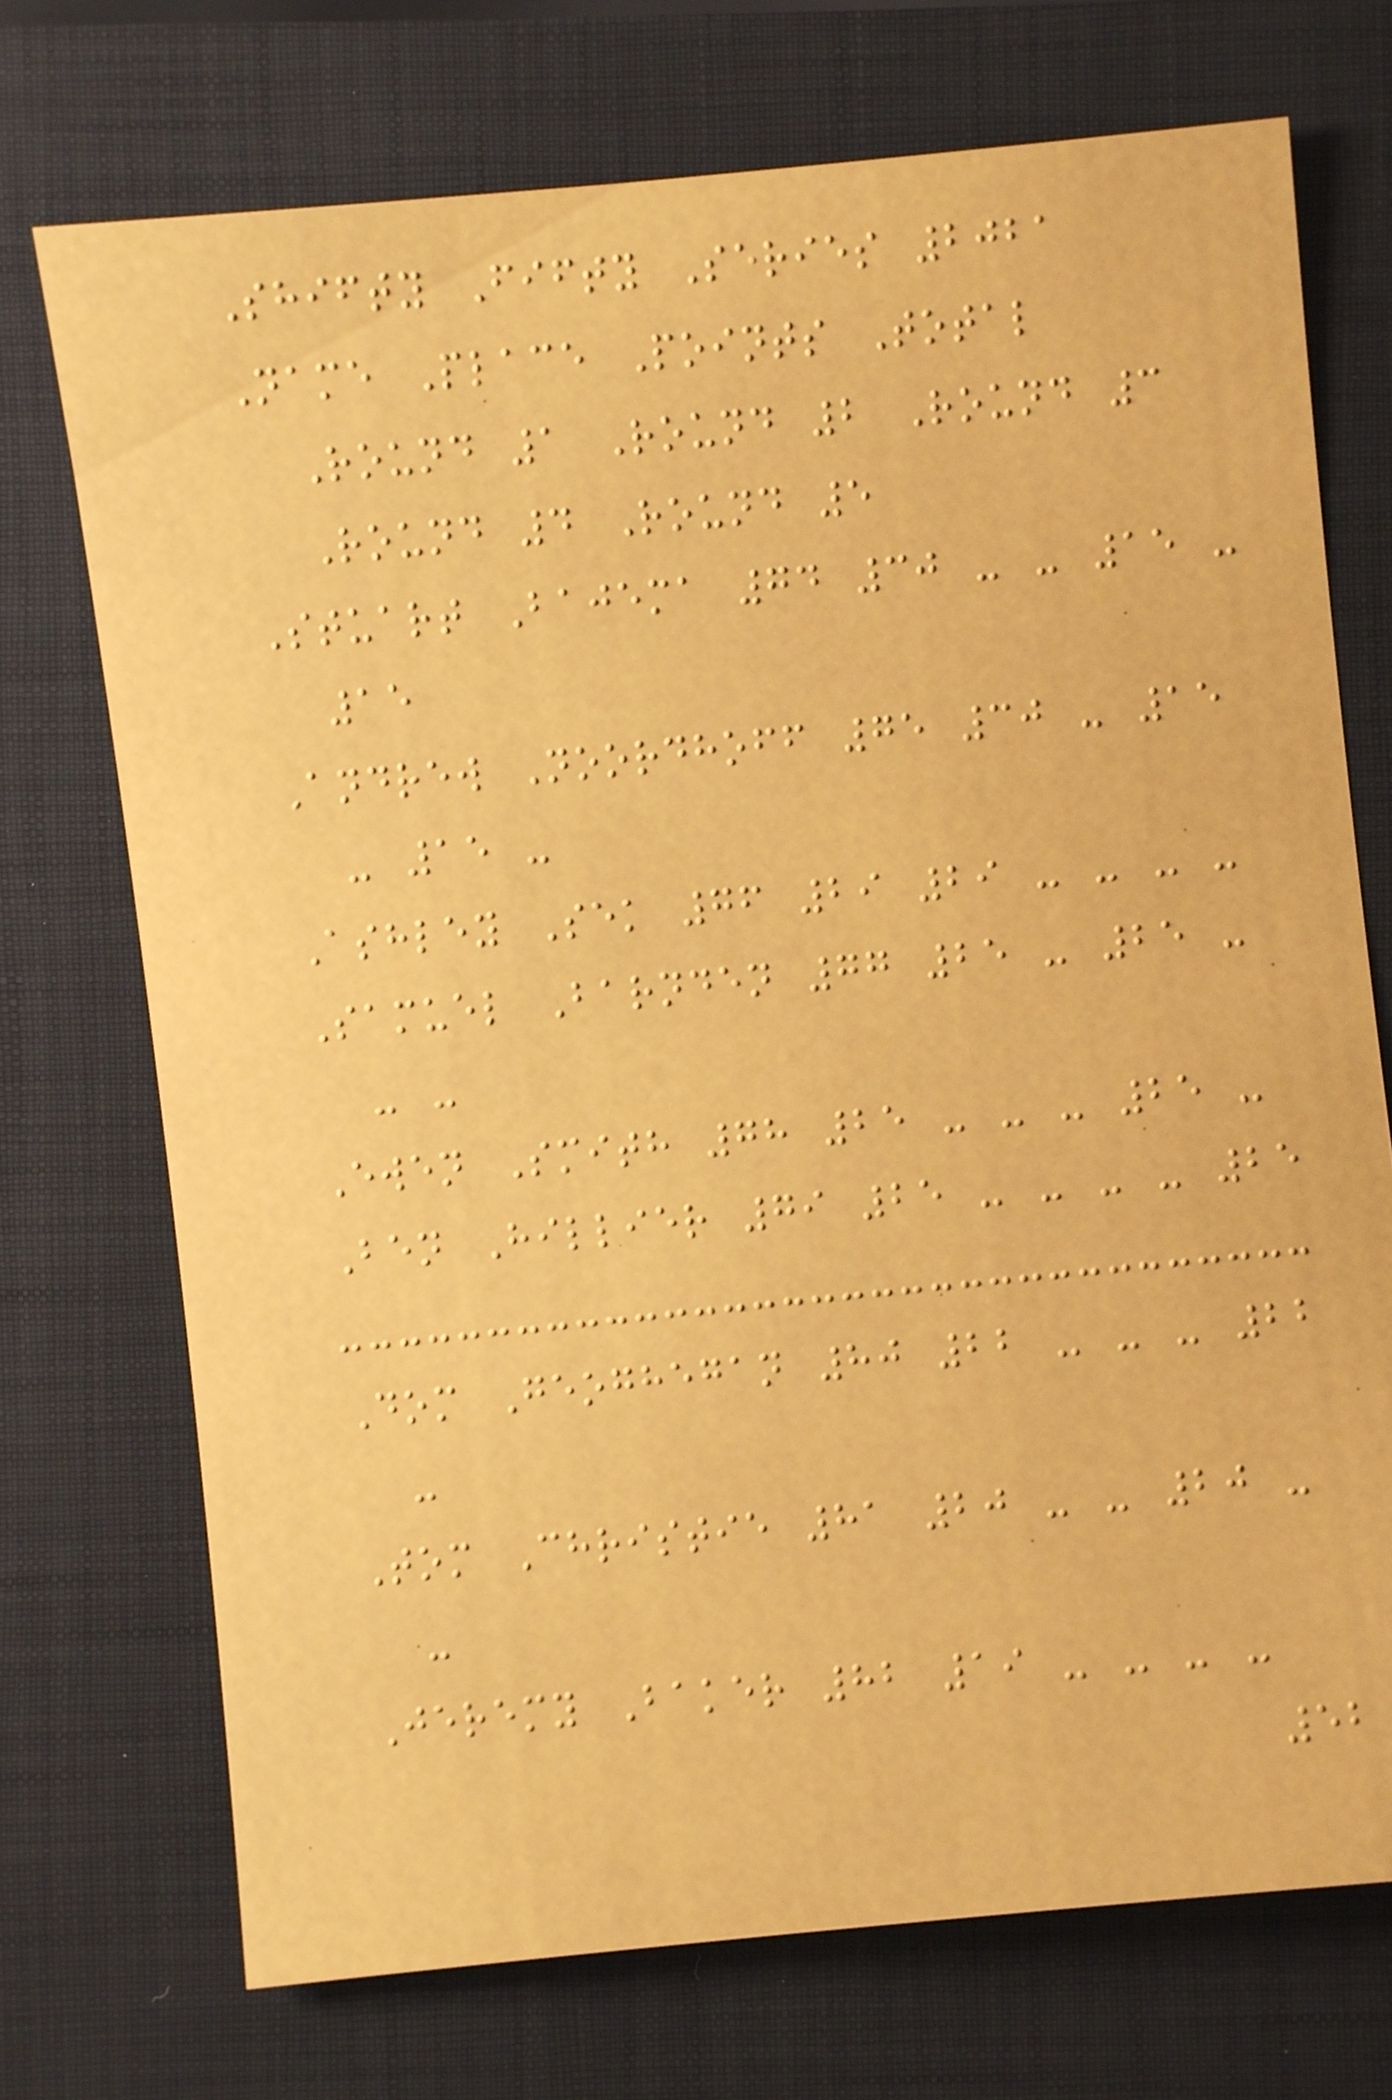Shifty Fifty Series 2021
Name Place Points Total
Round 1 Round 2 Round 3
Round 4 Round 5
Stuart Bajema 74 30 - - 15 -
15
Andrew Noordhoff 75 30 - 15
- 15 -
Ashley Sek 76 29 29 - - - -
Samuel Barnden 77 25 - 25 -
- -
Ewen Smith 78 25 - - - 25 -
Ben Hillier 79 25 - - - - 25
Dom Geoghegan 80 22 - - - 22
-
Tom Christie 81 20 - - 20 -
-
Jeremy Baker 82 19 - - - -
52
